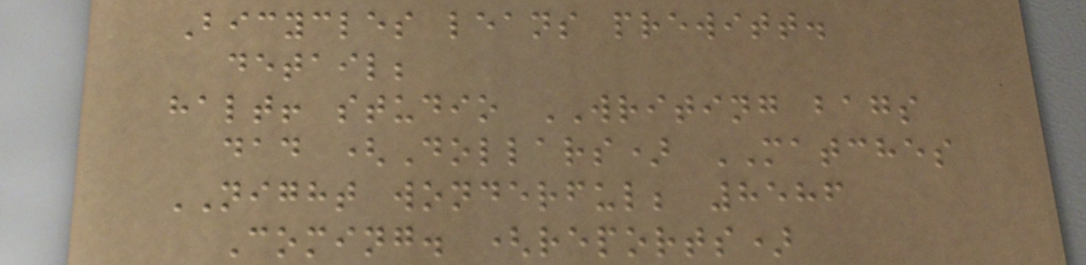Bicycles leans prewitt.
detail;
halt! studio WRITING bags
dad (Dollars) MATCHES
NIGHT wonderful; 8586
Coming. (reports)
